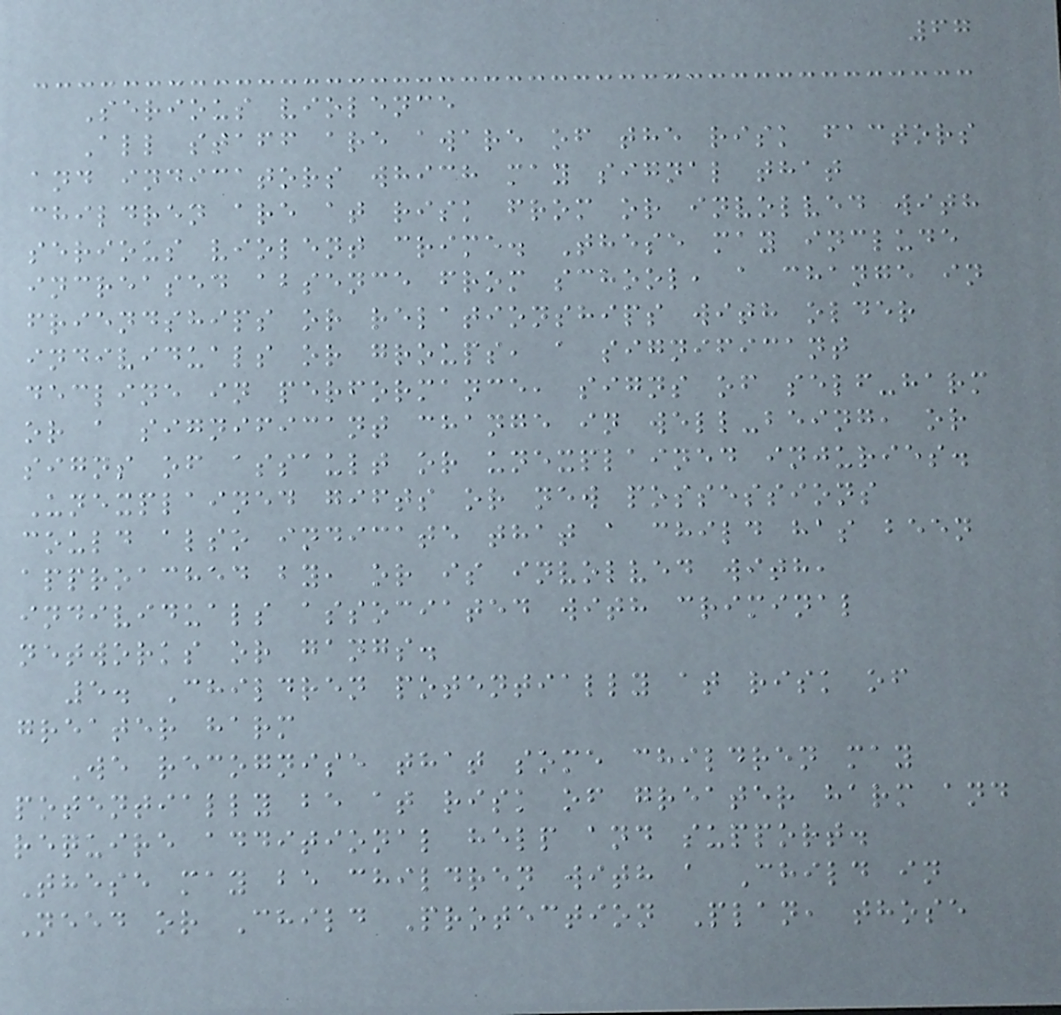67
Serious violence
All staff are aware of the risk factors
and indicators which may signal that
children are at risk from or involved with
serious violent crime. These may include
increased absence from school, a change in
friendships or relationships with older
individuals or groups, a significant
decline in performance, signs of self-harm
or a significant change in well-being, or
signs of assault or unexplained injuries.
Unexplained gifts or new possessions
could also indicate that a child has been
approached by, or is involved with,
individuals associated with criminal
networks or gangs.
5. Children potentially at risk of
greater harm
We recognise that some children may
potentially be at risk of greater harm and
require additional help and support.
These may be children with a Child in
Need or Child Protection Plan, those
